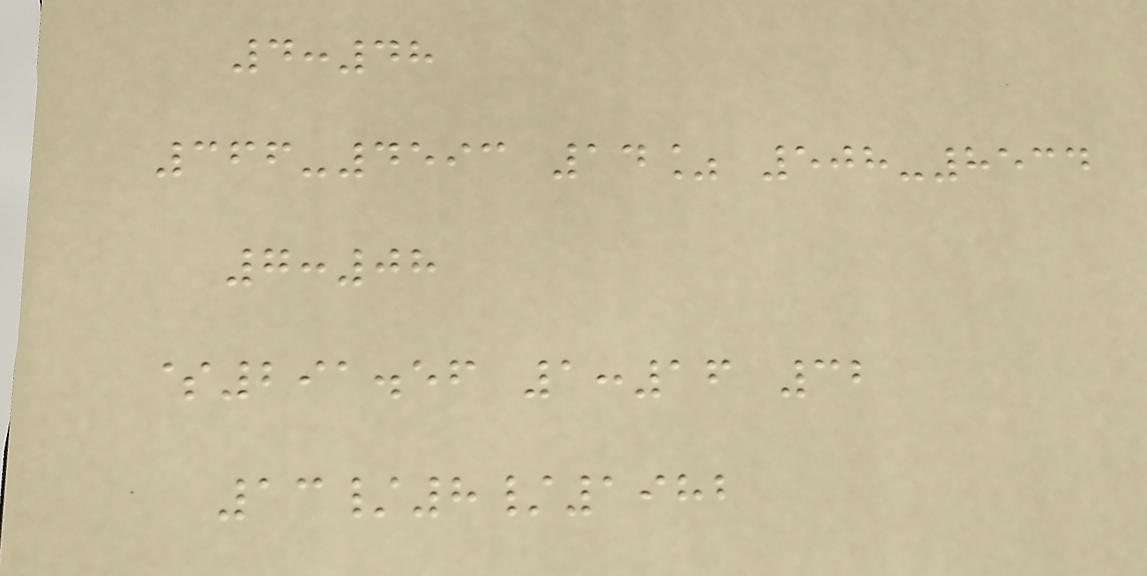4:48
366-4593 14% 508-8534
7:08
$291.56 1:16 32
13/8/1982
